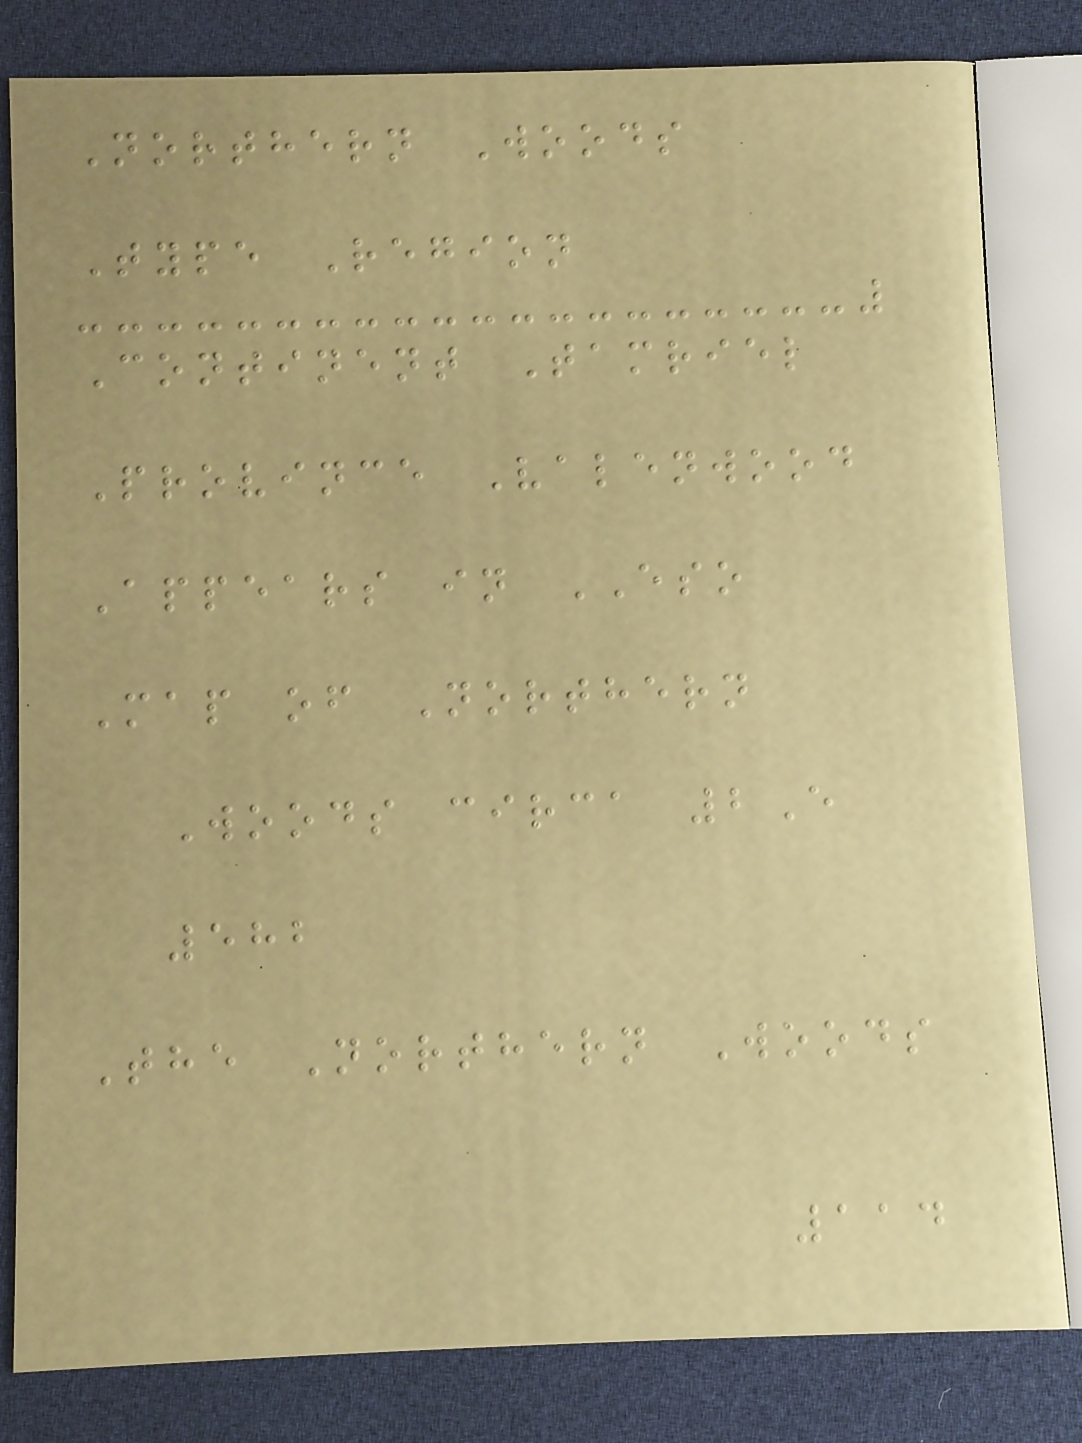Northern Woods
Type Region
Continent Tamriel
Province Valenwood
Appears in ESO
Map of Northern
Woods circa 2E
582
The Northern Woods
114
